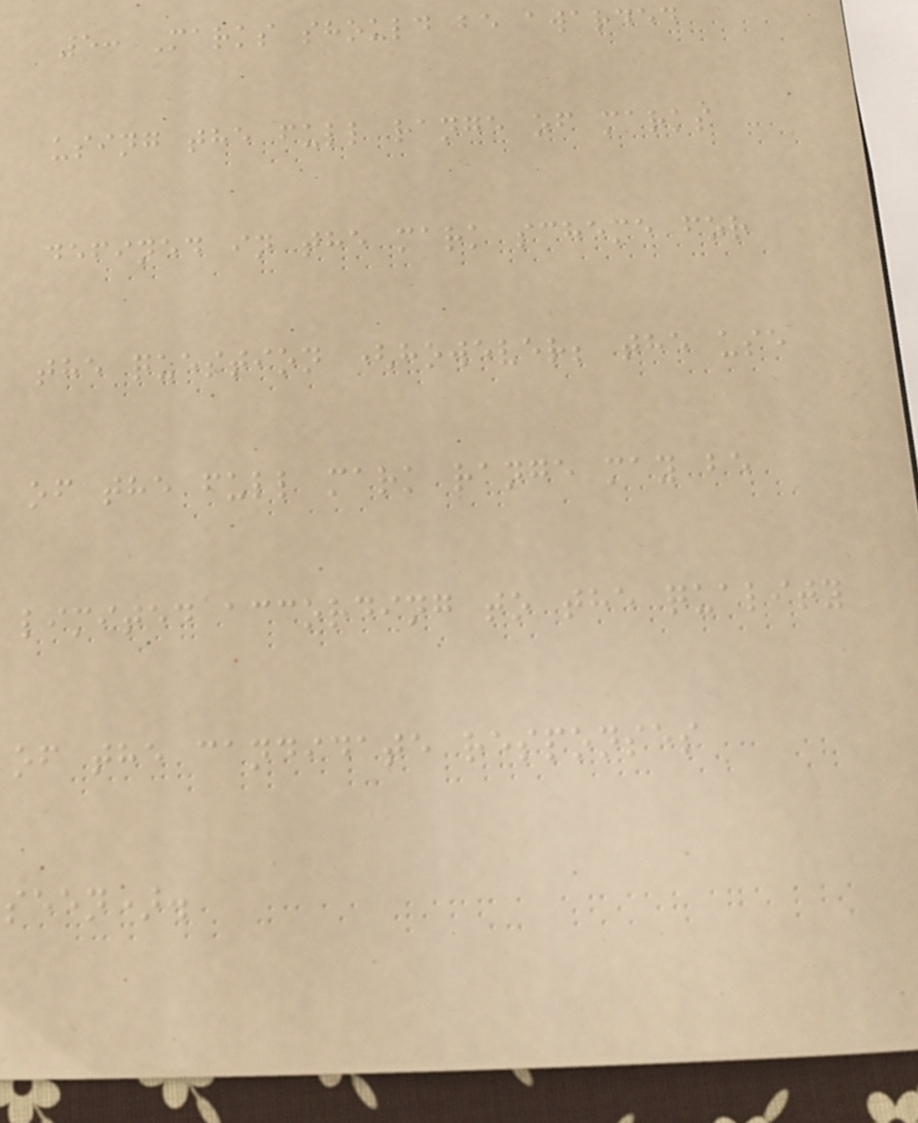5: Marks should be awarded
using the full range of marks
defined in the mark scheme for
the question (however; the use
of the full mark range may be
limited according to the quality
of the candidate responses
seen).
